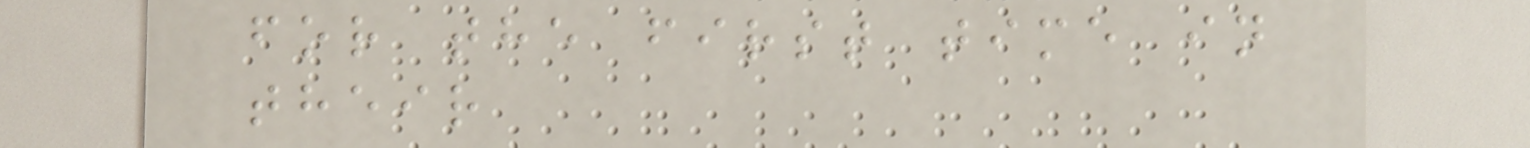for the first time in
their
